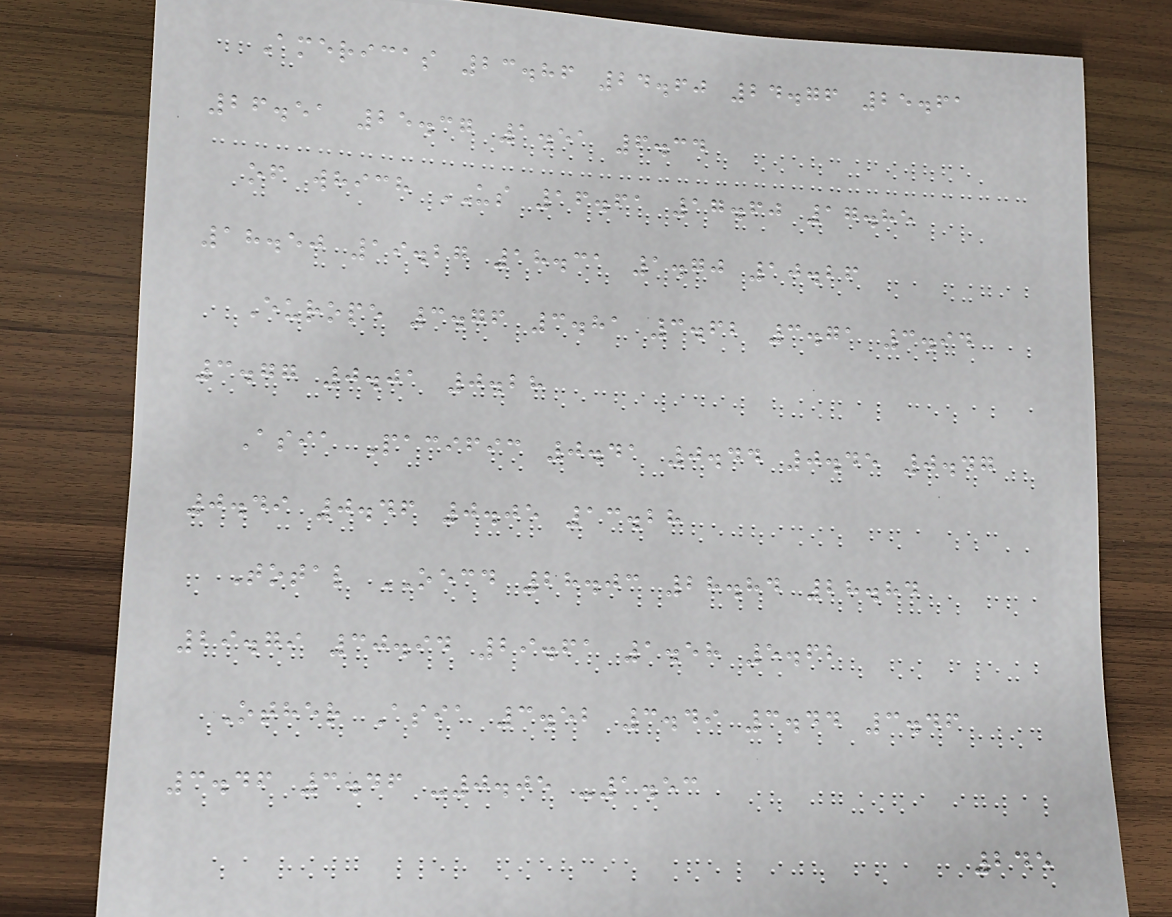Americas 23.86 24.60 24.76 25.61
26.51 25.37 1.51 6.34
of which US 16.61 17.60 17.85
18.50 19.27 18.31 1.70 10.26
Europe 3.76 3.81 3.62 3.71 3.94
3.77 0.01 0.28
Asia Pacific 0.41 0.44 0.45 0.47
0.49 0.46 0.05 13.28
Total OECD 28.03 28.84 28.84
29.79 30.94 29.61 1.58 5.62
Other Asia 3.52 3.49 3.44 3.46
3.46 3.46 -0.05 -1.53
245
